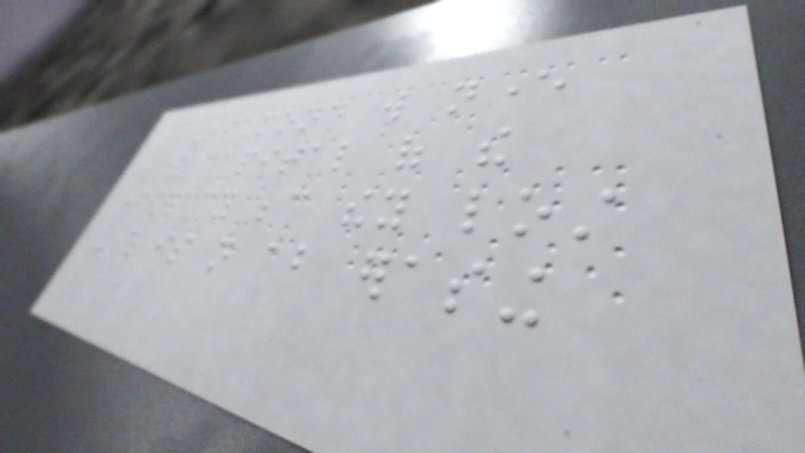Richmond will never
be the capital of the
confederacy because they lost
- this is not about erasing
